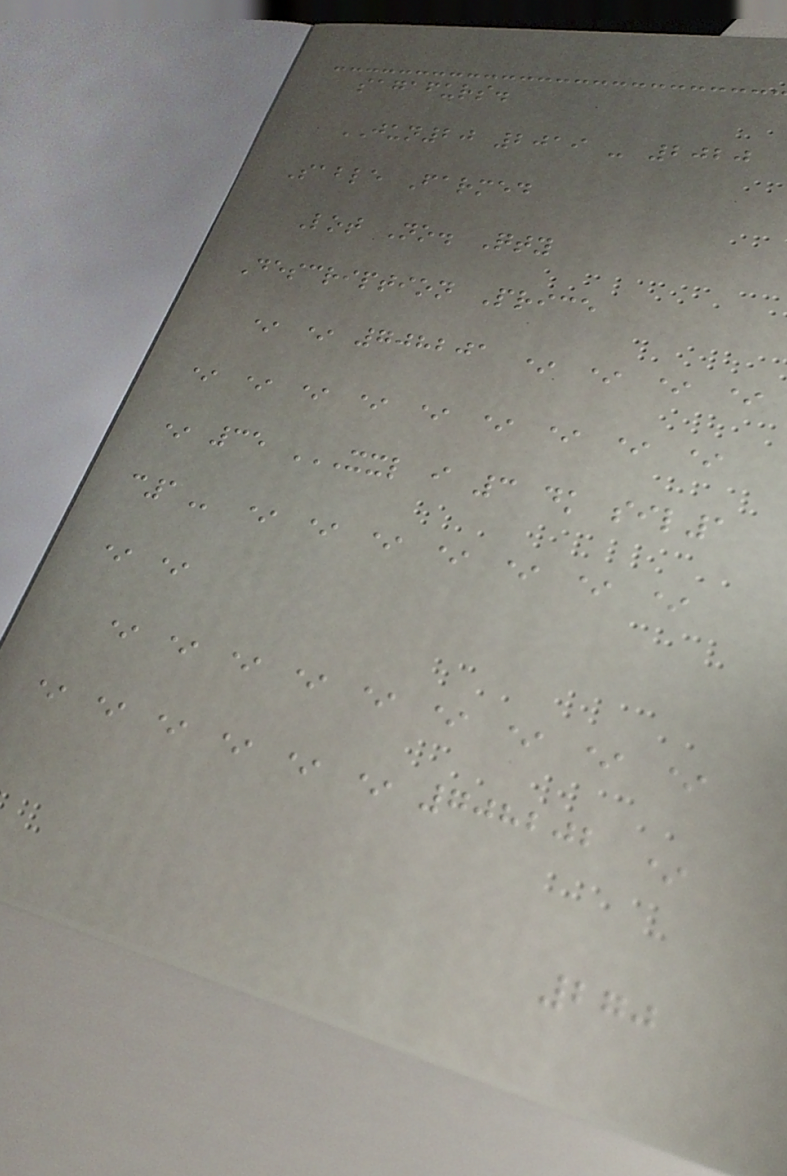sagafurs.
JUN20 2019 - 2020
Sable Farmed
Lot No. Qty
Description Price
* * 708201 * * * *
* * * * * * * * *
* 35 XXL I 3 DK SIL1
C1 * * * * * * *
* *
* * * * * * * * *
* * * * * * 708202 *
270
